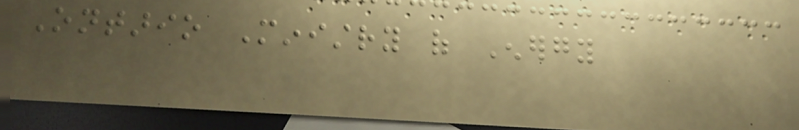Ontario Ministry of Energy
